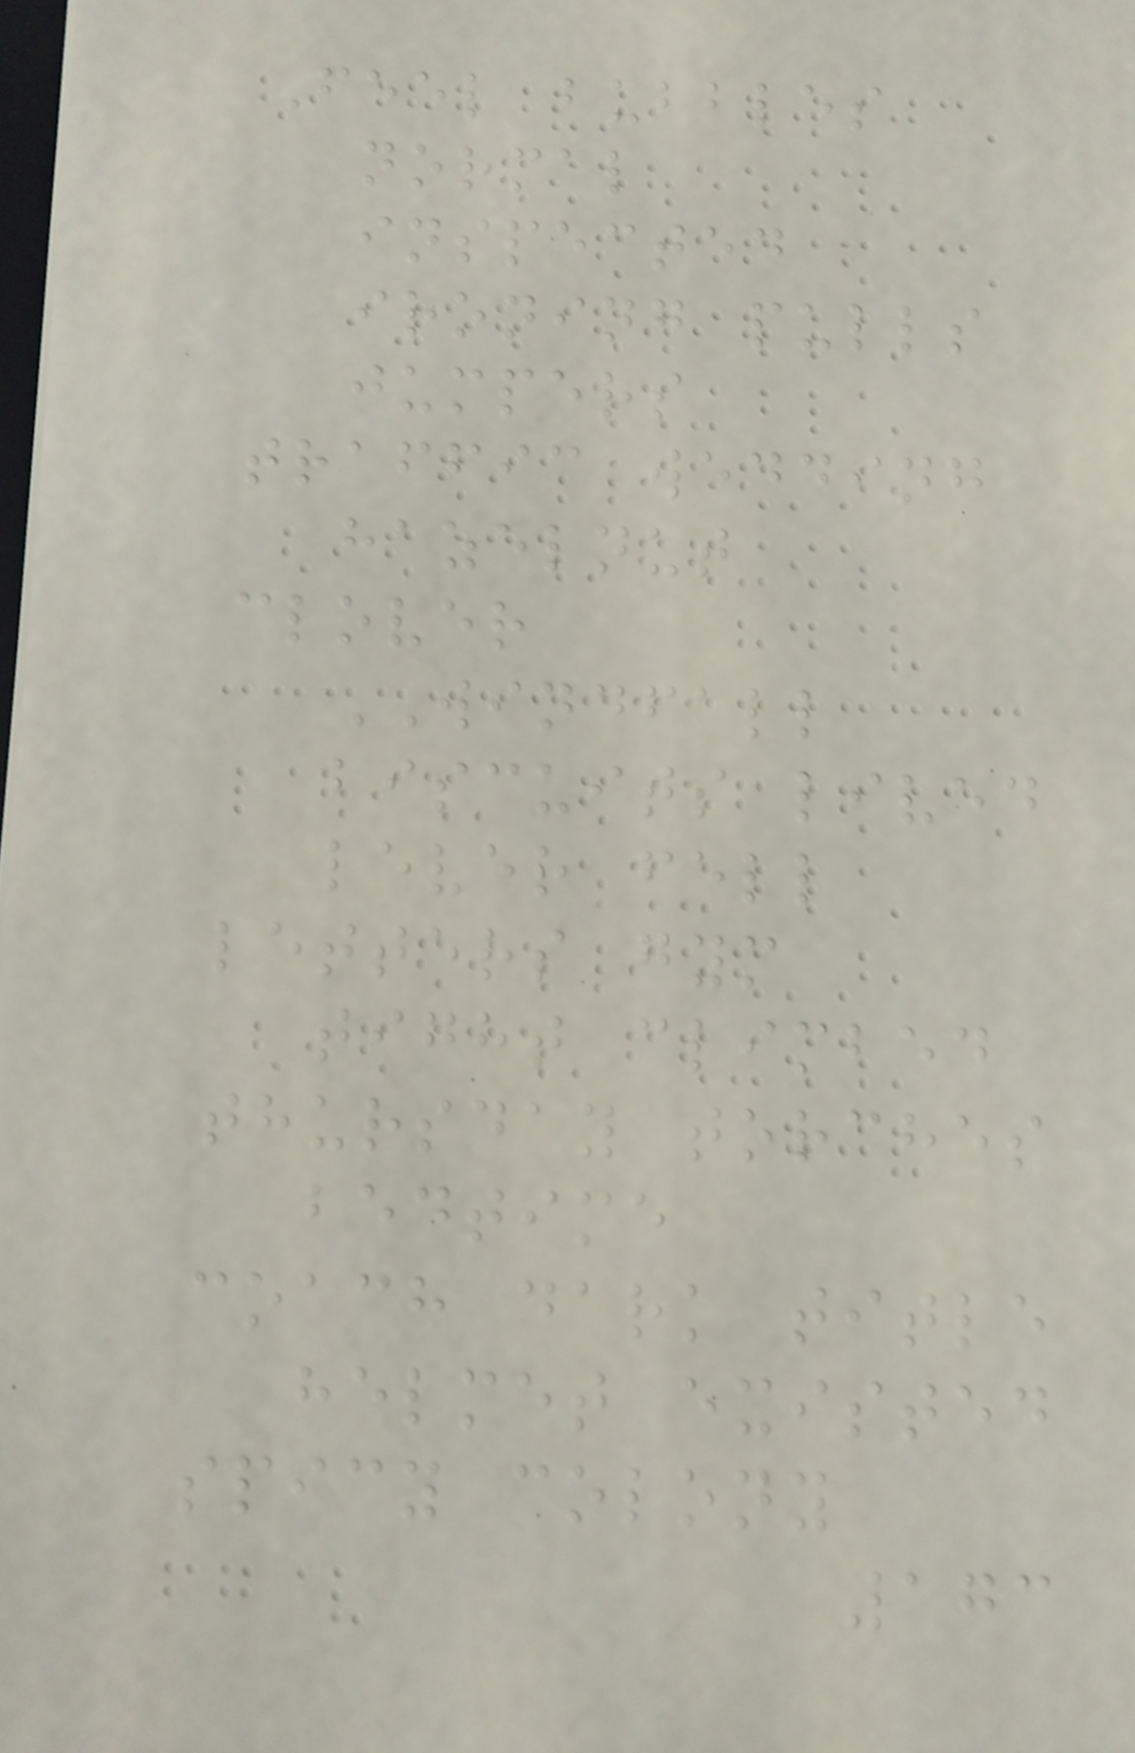Feel bubbles
normal
inspected
ironing pulls
jumpers
traffic wedding
hazelnut
clover
WINDFALL
biscuits lived
lever fell
letters gym
tight climbed
thursday torches
bedtime
coach dark title
helmet existed
spicy colony
173
